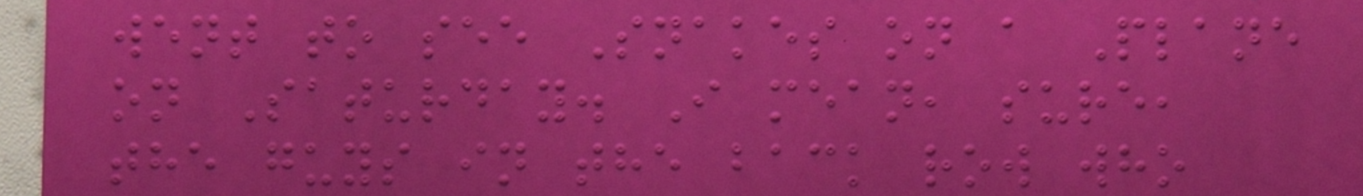went to see Snakes on a Plane
on Saturday. I mean, sure,
the guys in the back row who
